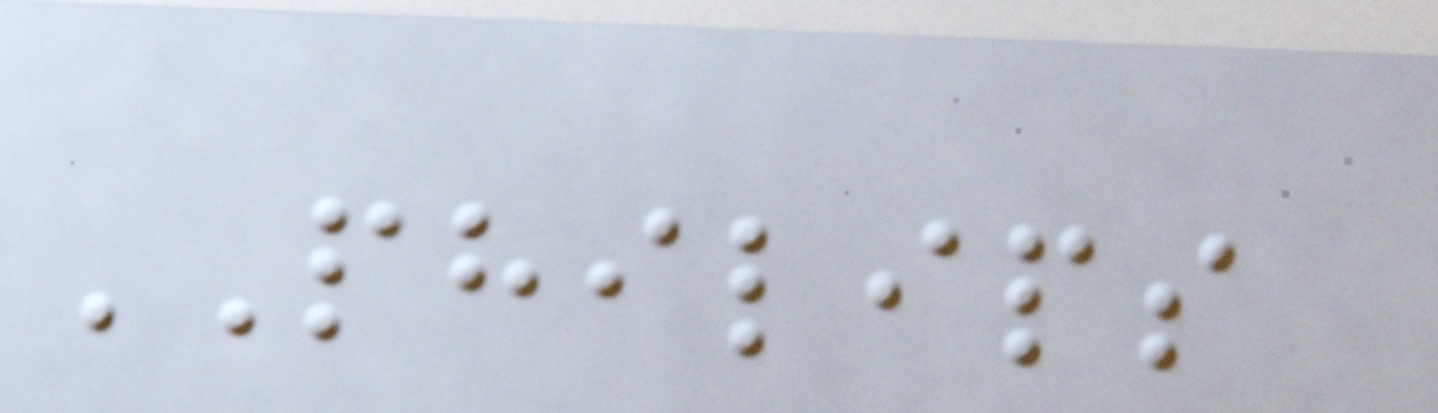PHILIPS
